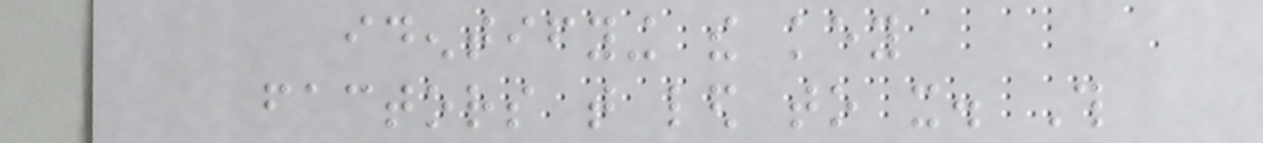identifying the key
factors that led to it. This
